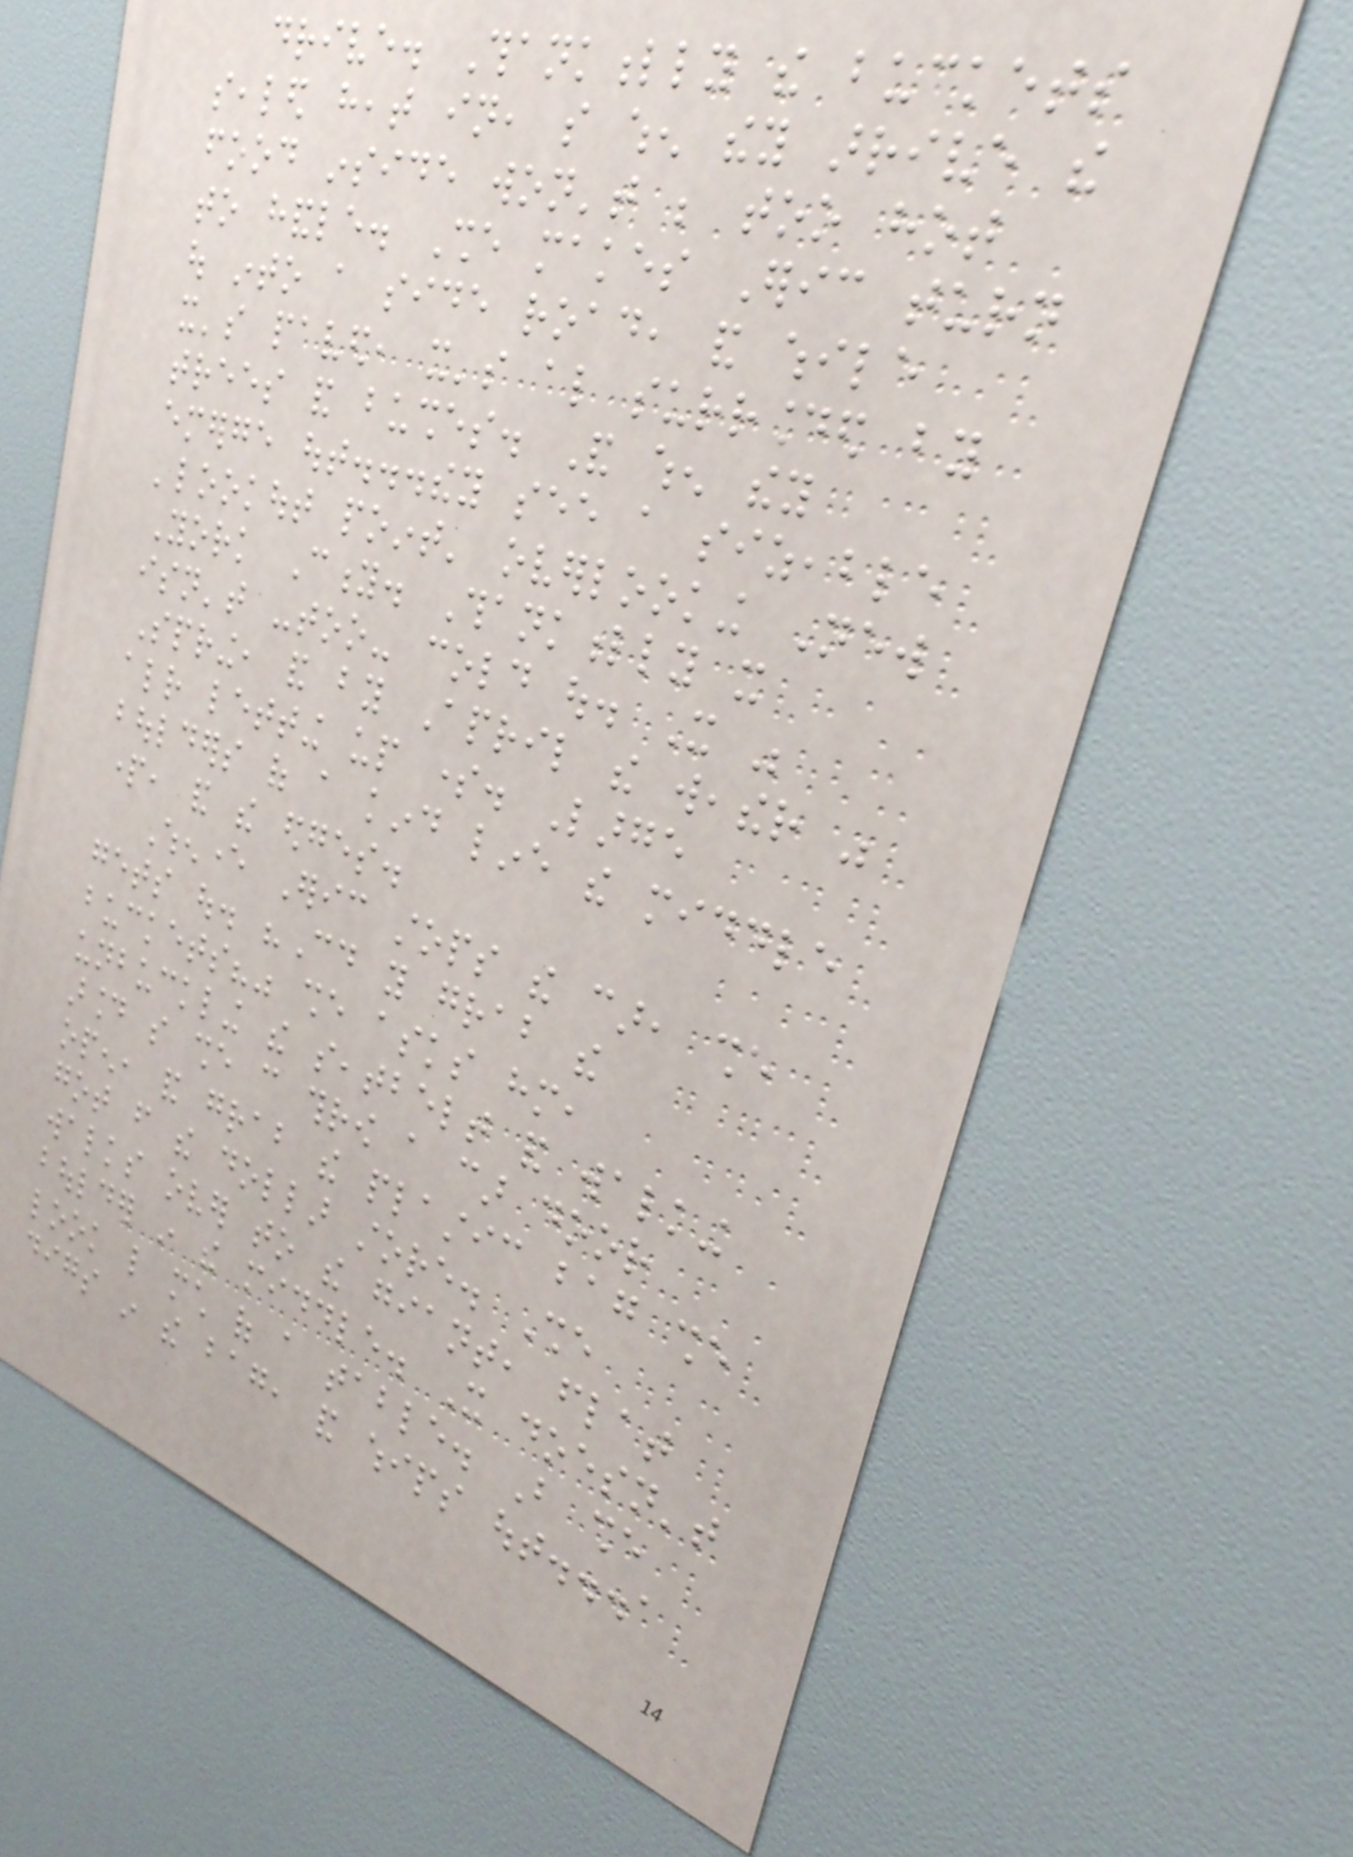drive. Thankfully the buckets
sealed heat in, so when they arrive the
food inside won't be too hot
to handle. She makes Eric turn
out into a side road, and while
it's paved, it's also surrounded by
trees and bushes. And when they
emerge out...they see a sizeable
'lookout point' overlooking New
York City. Thankfully it
isn't -too- cold out. It was
Spring, and by April the weather was
already letting up some. Large
boulders of a kind line the middle
part, and the edges.
Whenever Eric stops the car, she
gets out. "Could you grab the
buckets?" she asks him,
unbuckling the seatbelt and walking
around so she can throw a car door
open, and grab the plastic bag she
got from the dollar store. She
walks over to the giant, flat
boulder in the middle. It doesn't
look like much of a table. But she
digs in the bag, and whips out...a
